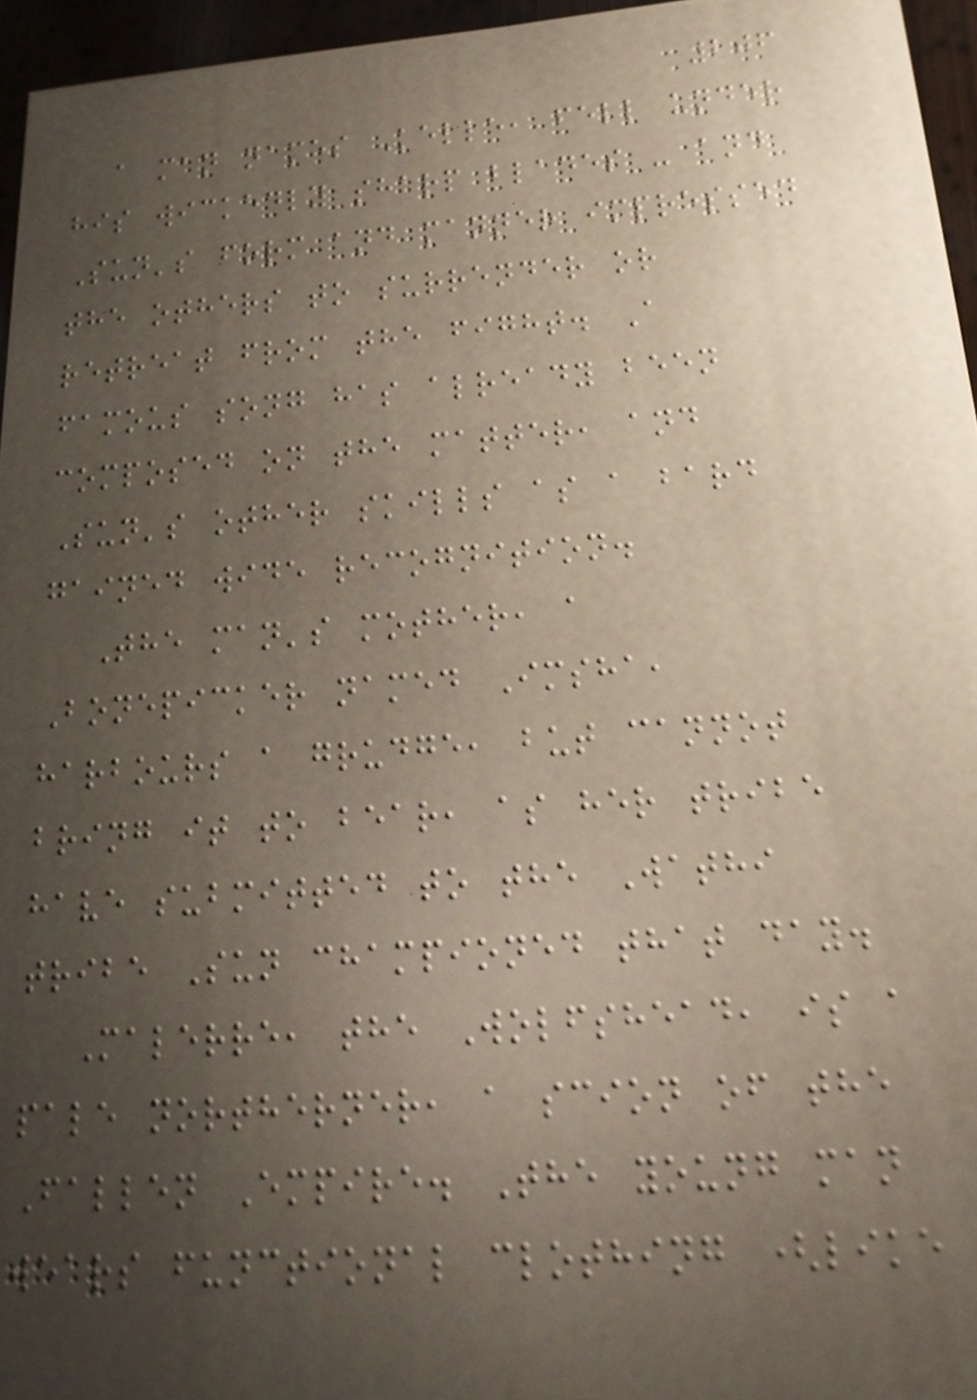206
a man names Kelle, fell under
his wickedly sharp blades - and
Sun's form and manner impressed
the others to surrender or
retreat from the fight. A
famous song has already been
composed on the matter, and
Sun's other skills as a bard
gained wide recognition.
The man's mother, a
Bonepicker named Imsha,
harbours a grudge, but cannot
bring it to bear, as her tribe
have submitted to the Wathi
tribe Sun championed that day.
Malerre, the Wolfshead, is a
pale northerner, a scion of the
Fallen Empire. The young man
wears functional clothing (like
